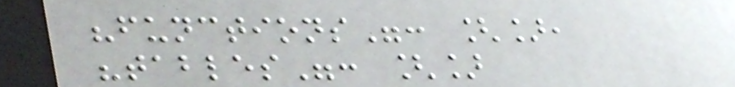"functions": [],
"tables": []
